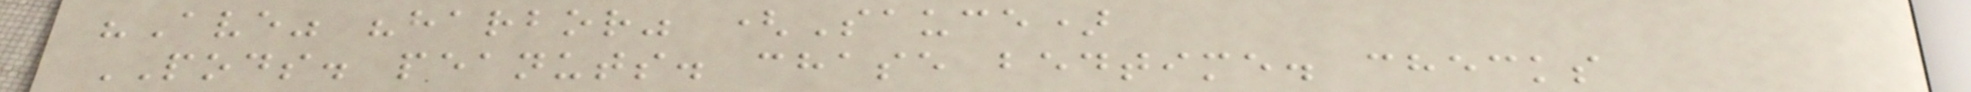"Ave" "harbor" (Sauce)
PODS. peanuts. chase bedtime. checks
